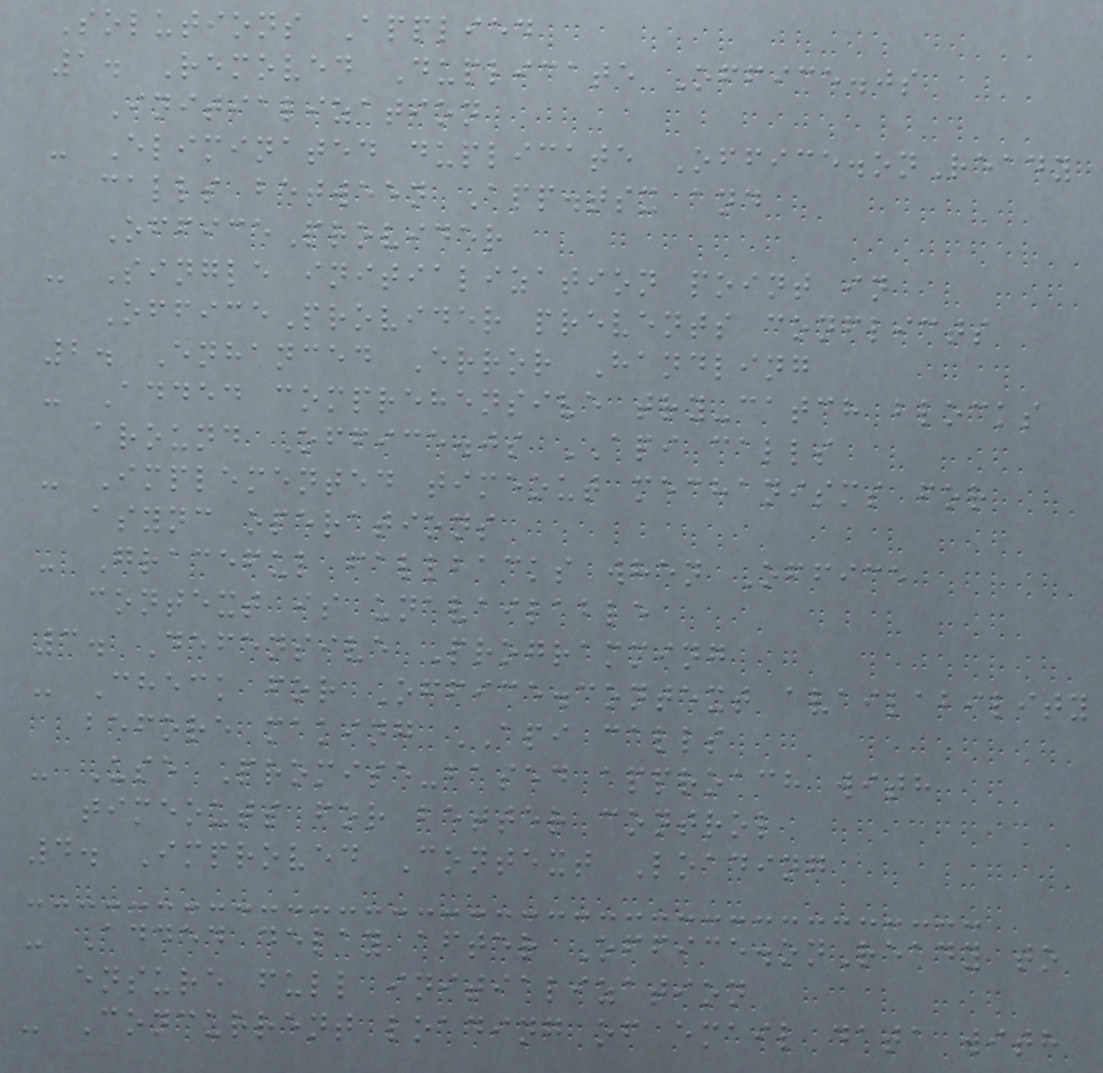Solutions Applied
1. Removed Duplicate Office.js
Initialization
- Eliminated duplicate Office.onReady
calls between App.tsx and
OfficeProvider
- Single initialization point in
OfficeProvider prevents conflicts
2. Enhanced Error Handling
- Added comprehensive try-catch blocks
around Office.js API calls
- Implemented timeout mechanisms for
async operations
- Graceful fallbacks when Office
context is unavailable
3. Defensive Programming
- Check for Office.context availability
before making API calls
- Use Promise-based approach with
timeouts for better control
4. Improved Context Loading
- Added delay after Office.onReady to
ensure full initialization
- Concurrent loading of email data with
